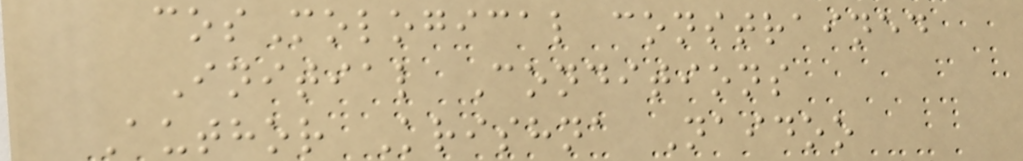cosMological constrained
Initial Conditions
Author Krishna Naidoo
